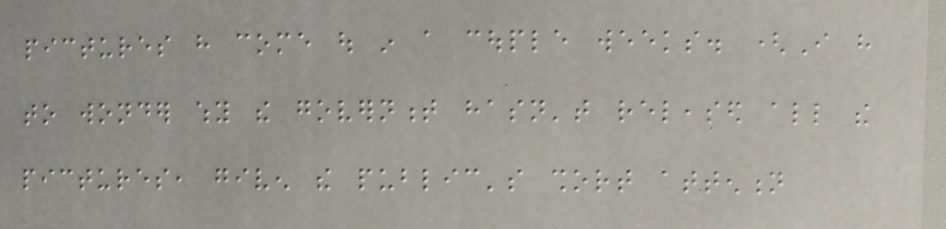pictures have come out in a couple weeks. (I have
to wonder why the government hasn't released all the
pictures, given the public's short attention
